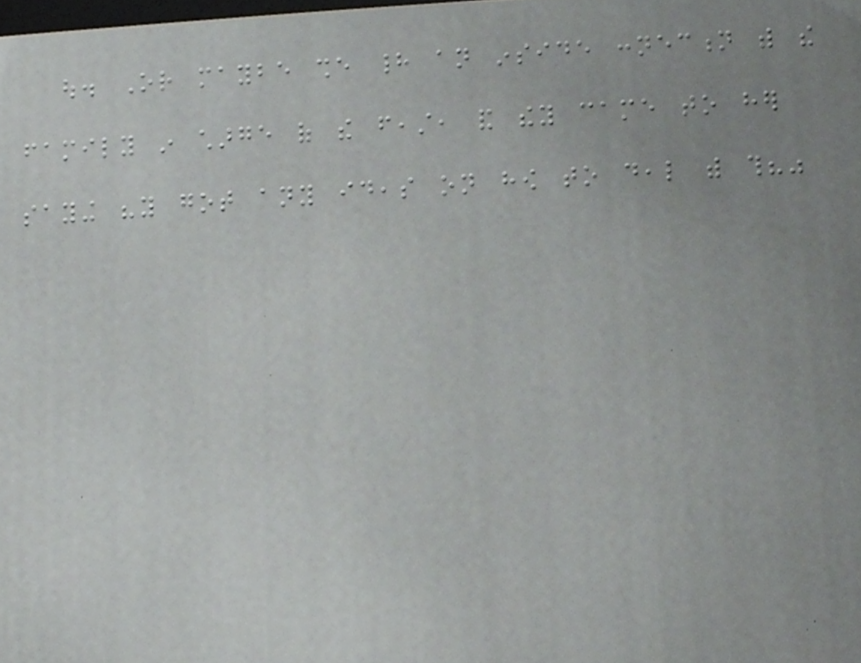out. Or maybe she had an inside connection with the
family in charge of the feast, and they came to her
saying "you got any ideas on how to deal with this?"
